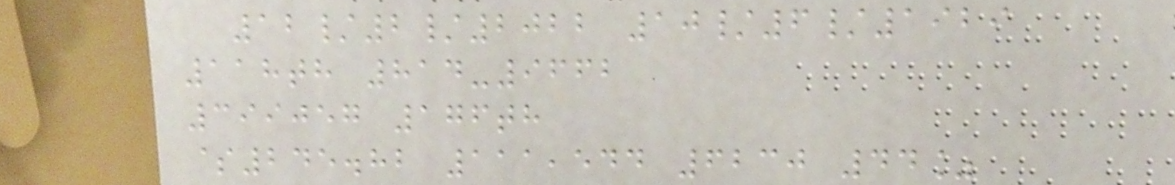12/2/2022 10/6/1929
118th 814-9662
399057 176th
$245.82 111,544 6230 44%
